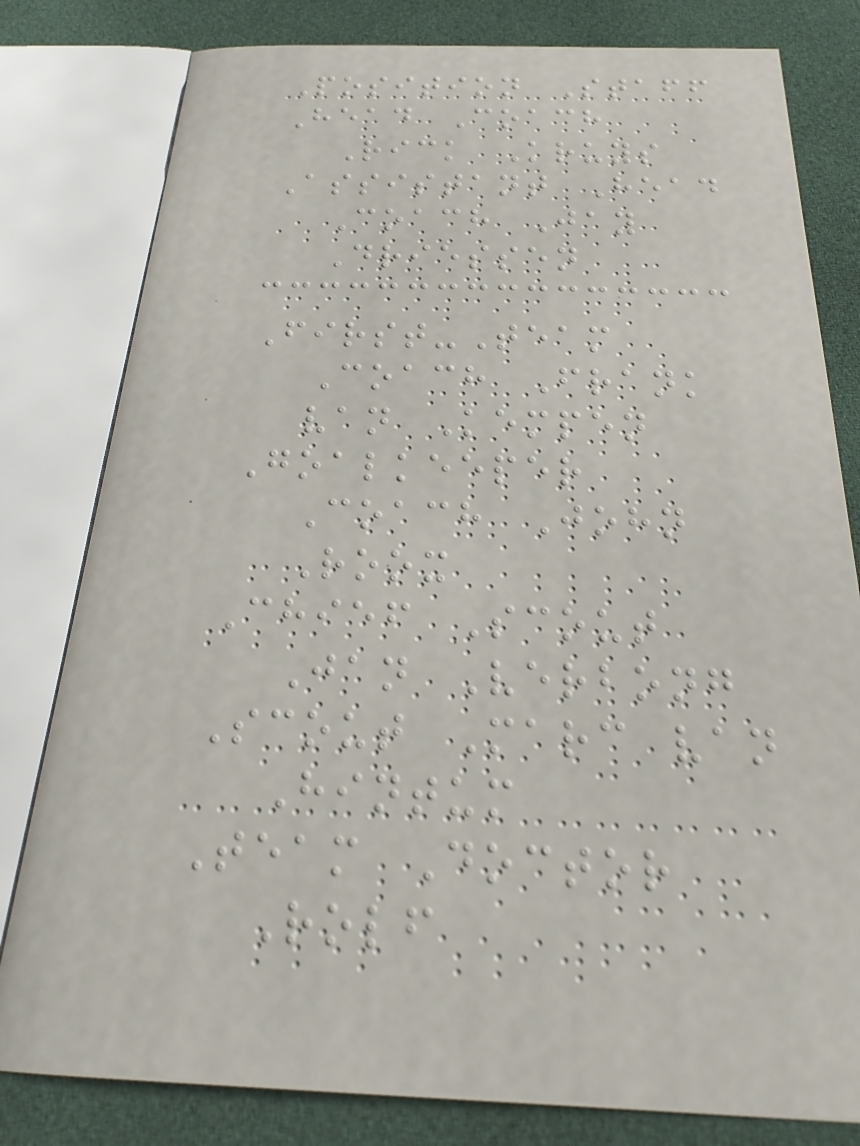Position Staff
Head Coach
Rick Kruys
Assistant Head
Coach Jay
Driessen
First-Team
Coach Frank
van Kempen
Goalkeeper
Coach John
Roox
Chief Scout
Jan Verbong
Scout Marc van
Hintum
Team Doctor
Rolf
